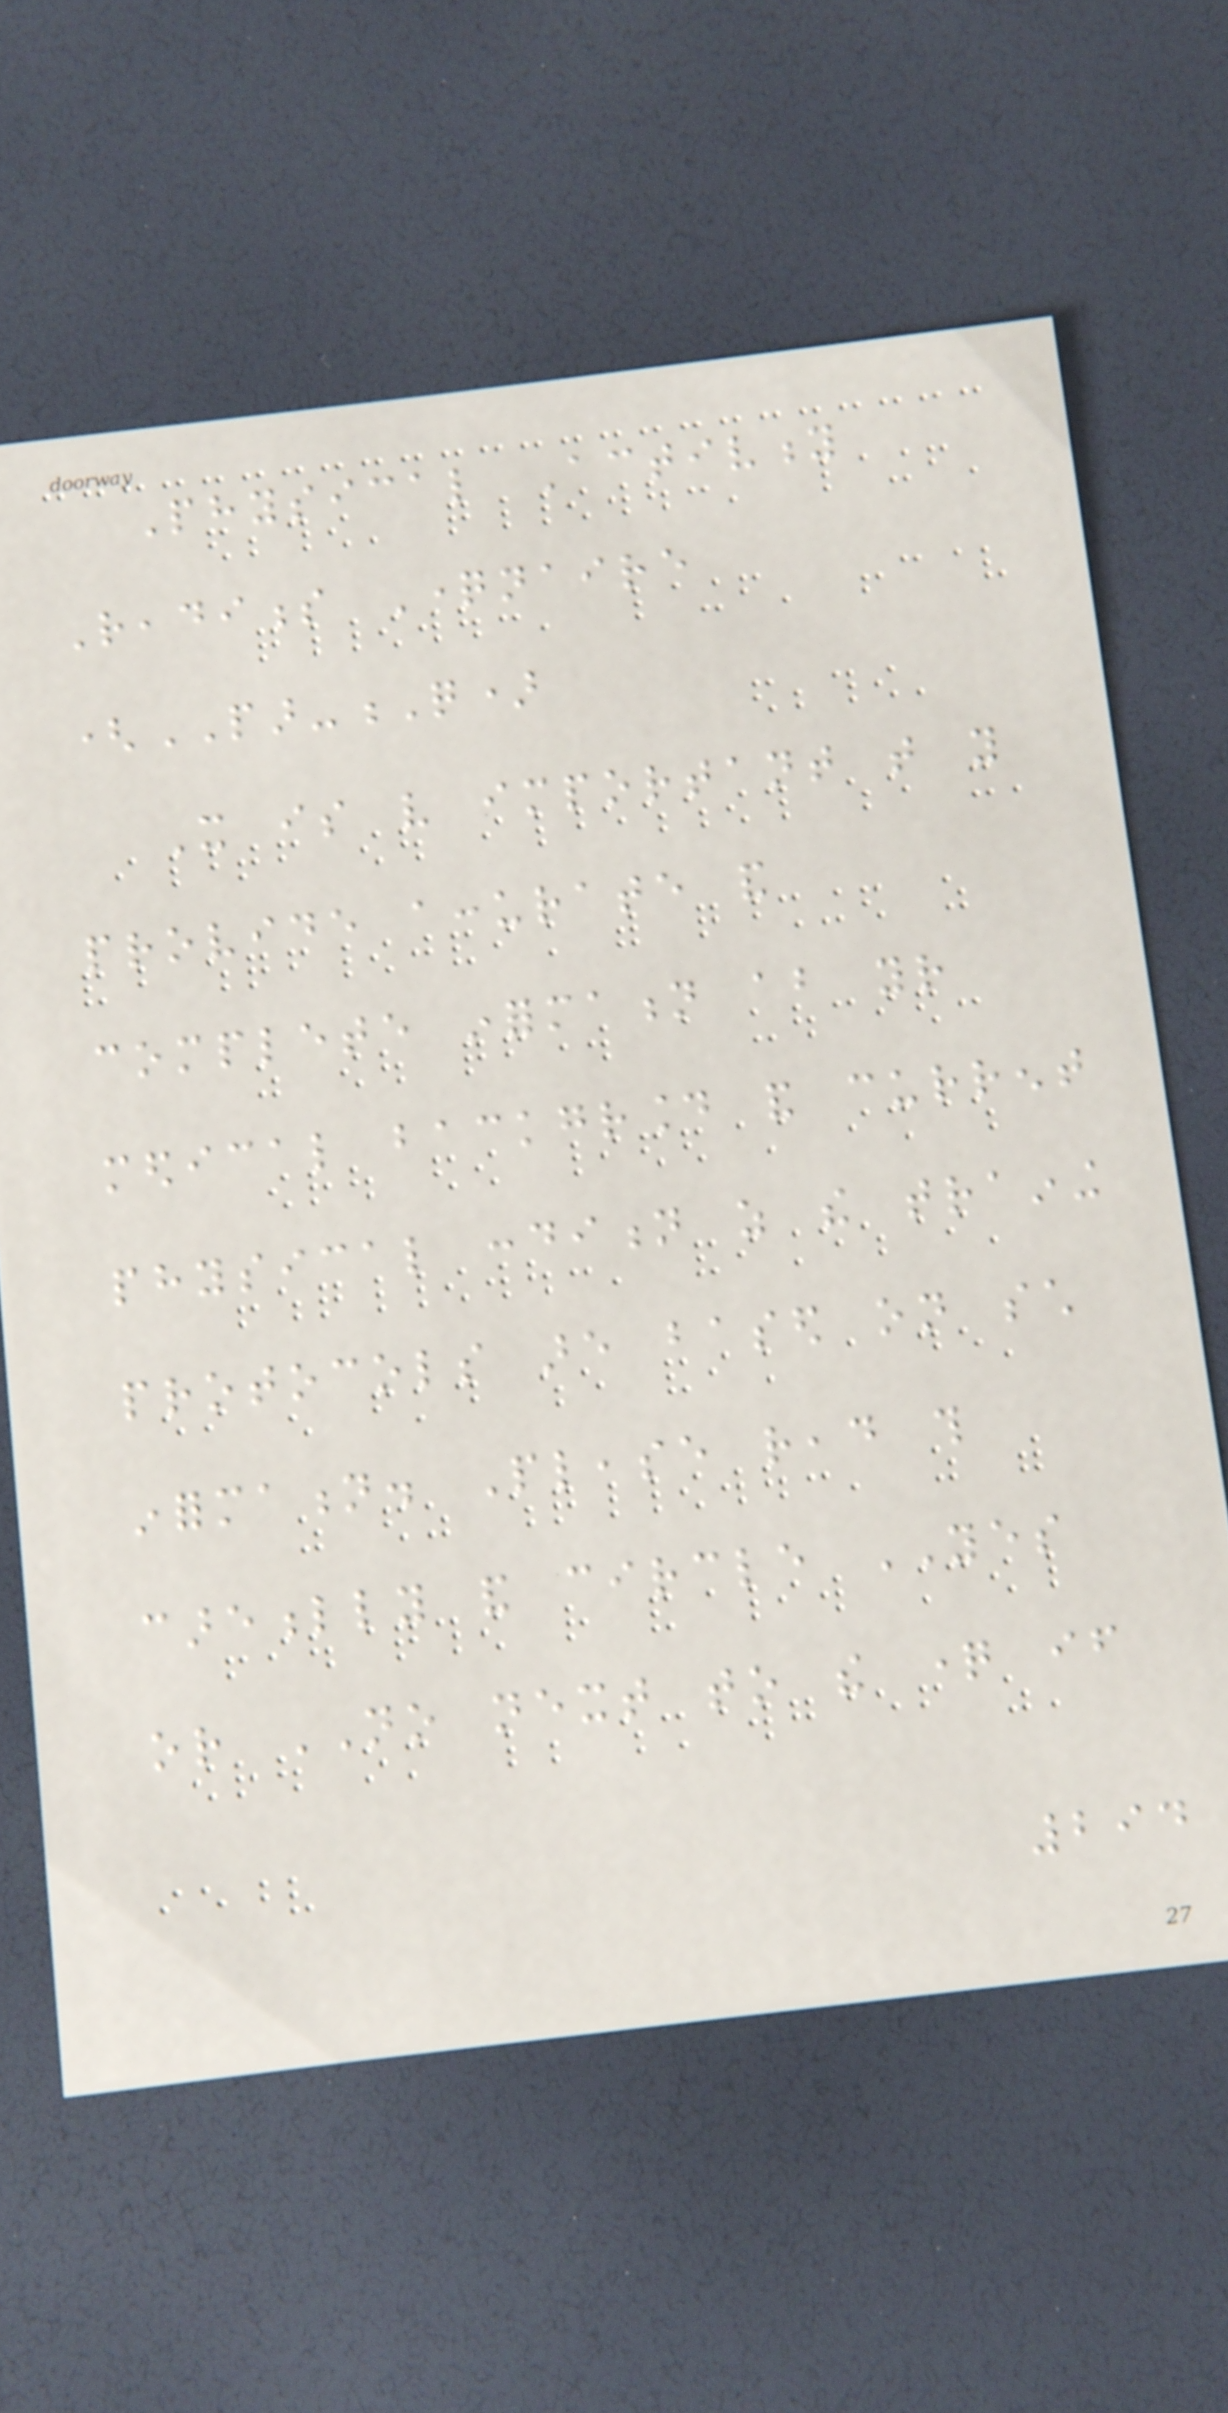Physical Activity
Readiness Questionnaire
(PAR-Q)
It is very important that you
provide accurate and
complete information about your
medical background and current
physical condition as the training
protocols are based on such
information. Please read this
carefully and circle YES
or NO next to the question if
294
